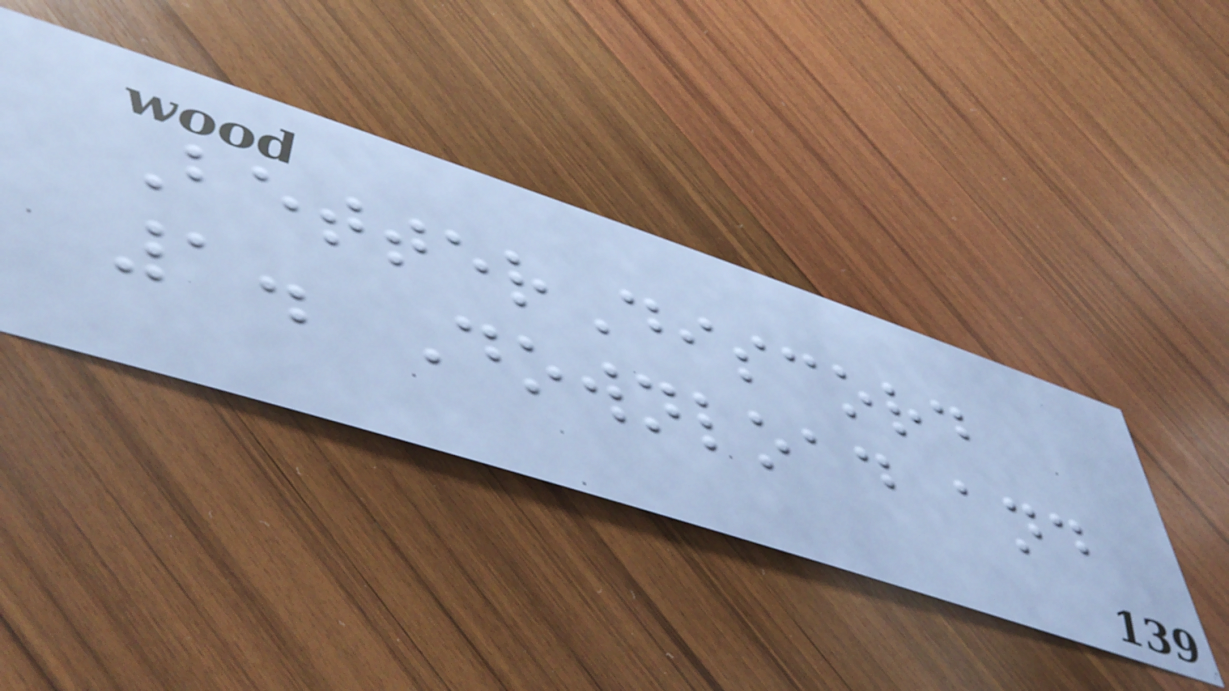BetterDiscord
1. Download and
